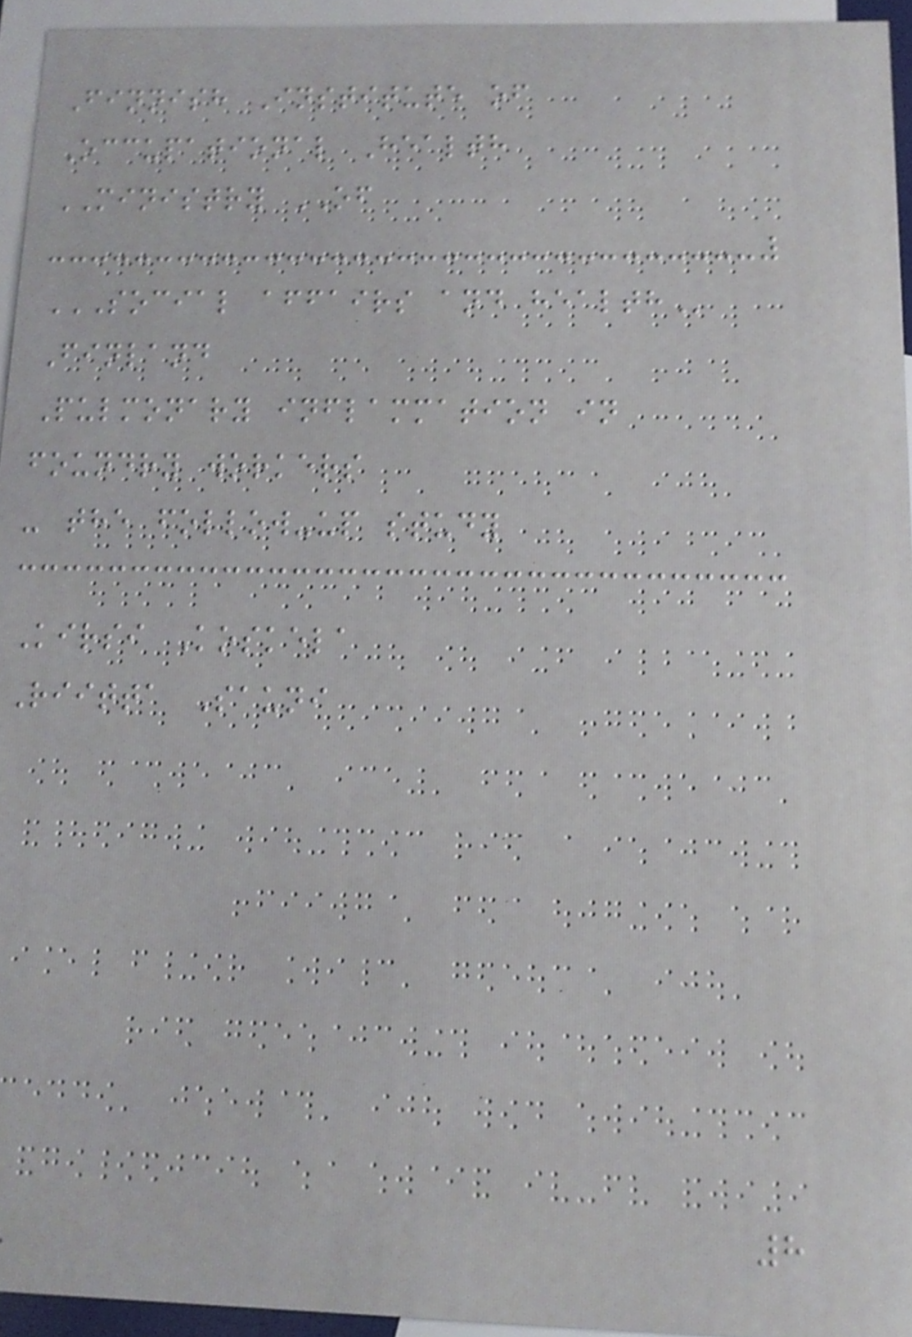Finnish Institute of
Occupational Health
MINISTRY OF
SOCIAL AFFAIRS AND HEALTH
Finland
Pulmonary inflammation in
foundry workers
- the follow-up study
Kirsi Koskela
Riitta Sauni
8
